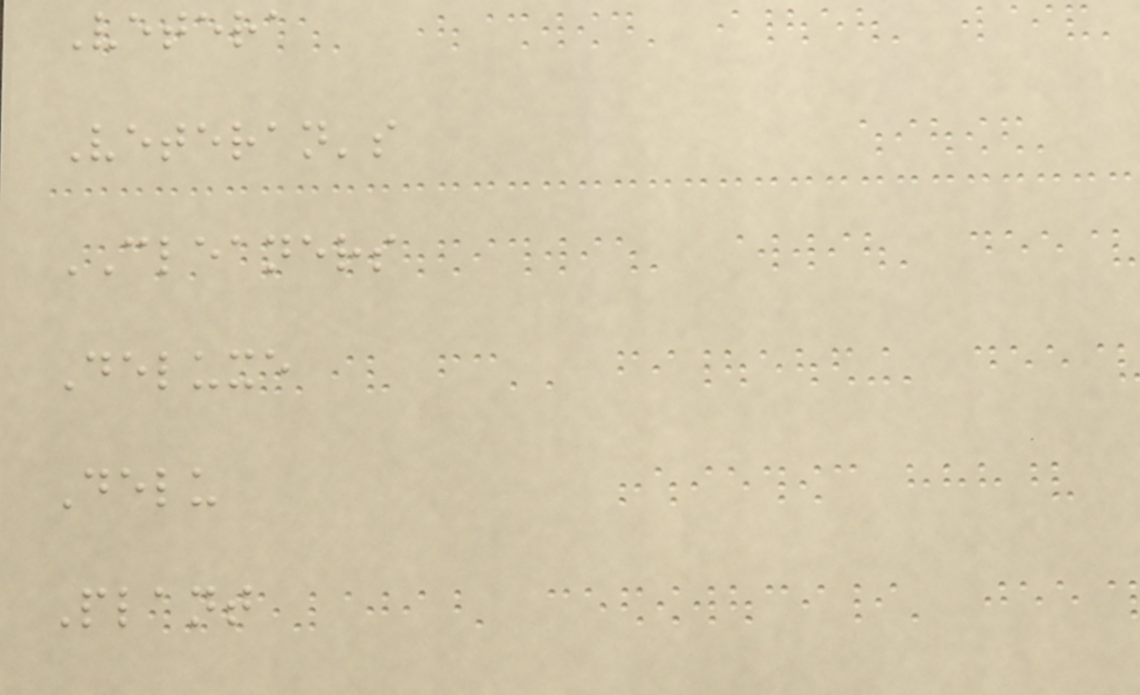Vetera
Veteran's
CLEANERS
Deluxe
Delu
Plant
